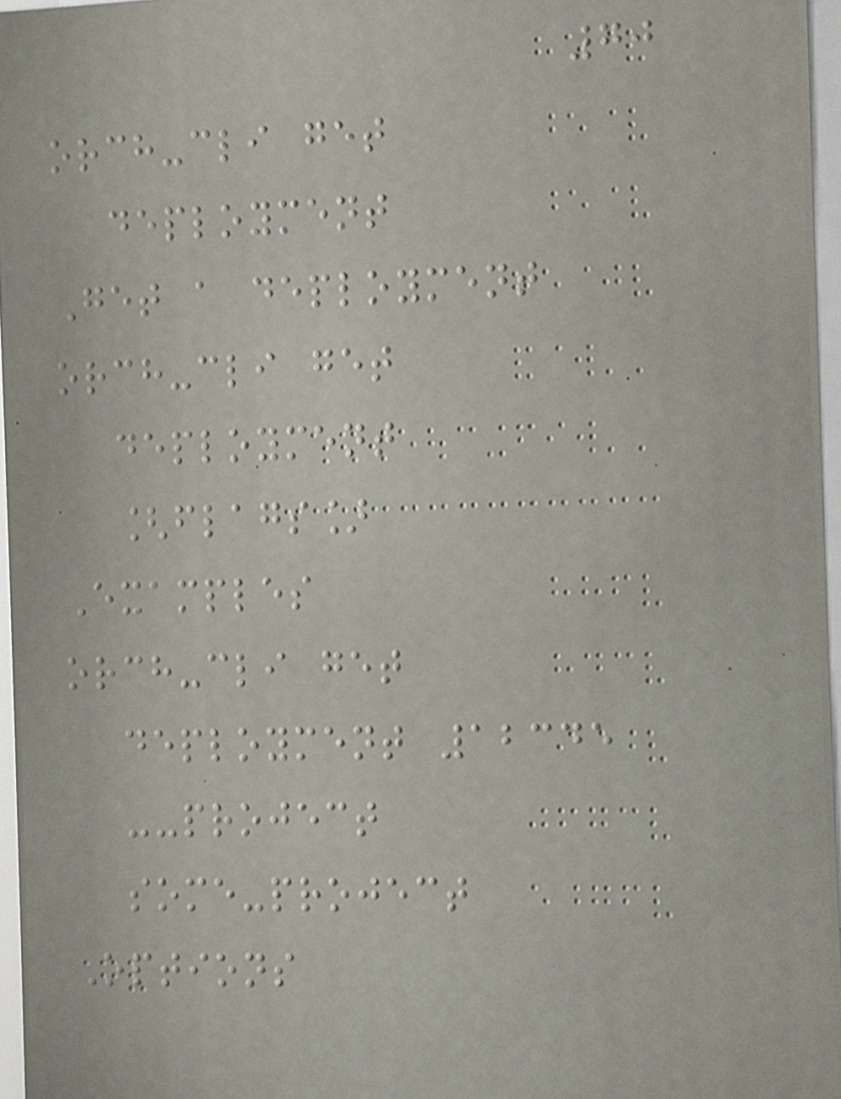70
orch-cli get
deployment
Get a deployment
orch-cli get
deployment
[flags]
Examples
orch-cli get
deployment 12345
--project
some-project
Options
